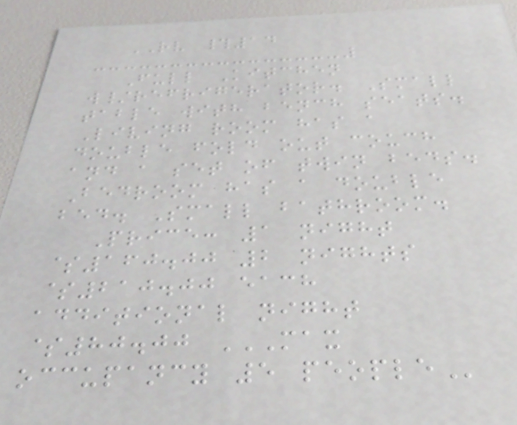RV #14
Full Kitchen
w/refrigerator. Small
table with bench seats.
Living room has a
double fold out couch
and a set of twin beds.
Bedroom has a double
bed. Small bathroom.
Price: 1 night
$160.00 2 nights
$210.00 each
additional night
$80.00 MAX
OCCUPANCY 5 PEOPLE
